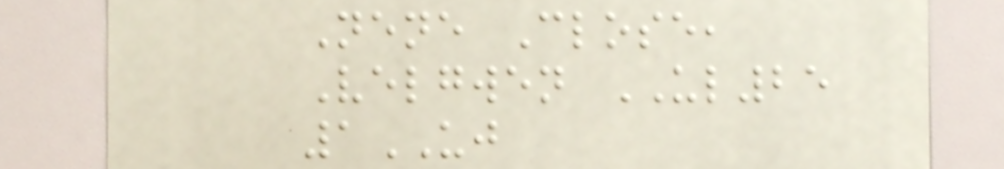Nene Close,
Velgwen UL25
1UJ
